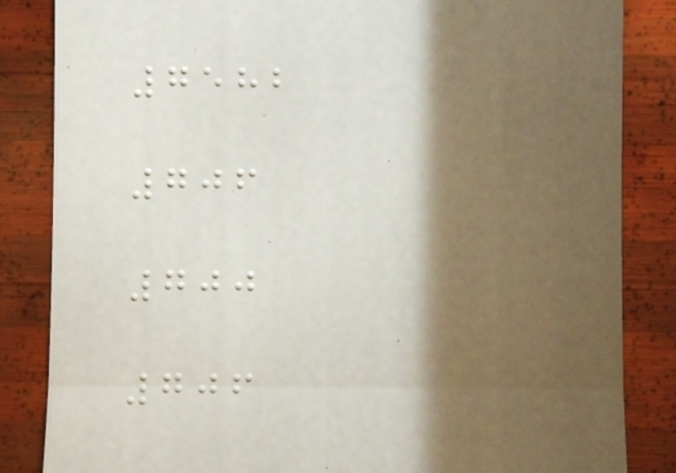7582
706
700
706
